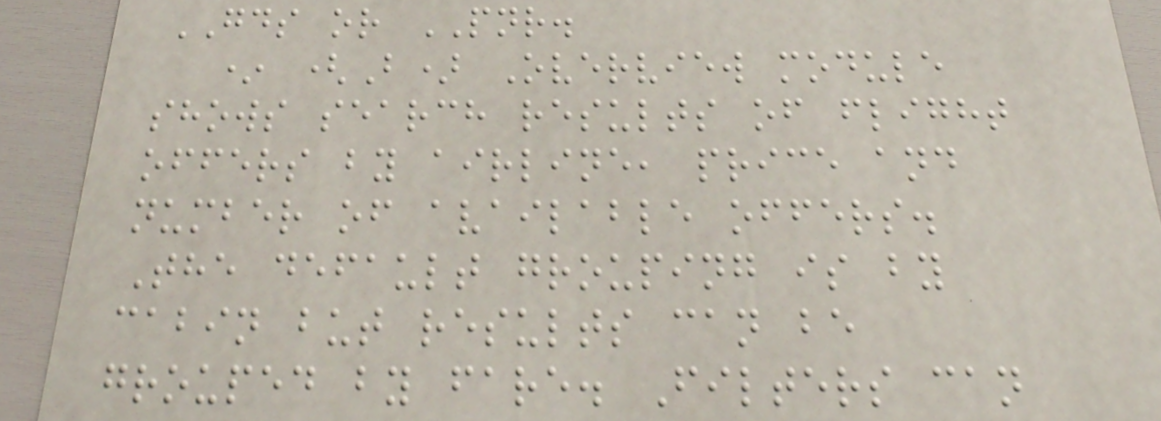GDS or PNR.
* (B) Overview module
shows search results of flight
offers by airline, price and
number of available offers.
The default grouping is by
cabin but results can be
grouped by fare. Filters can
